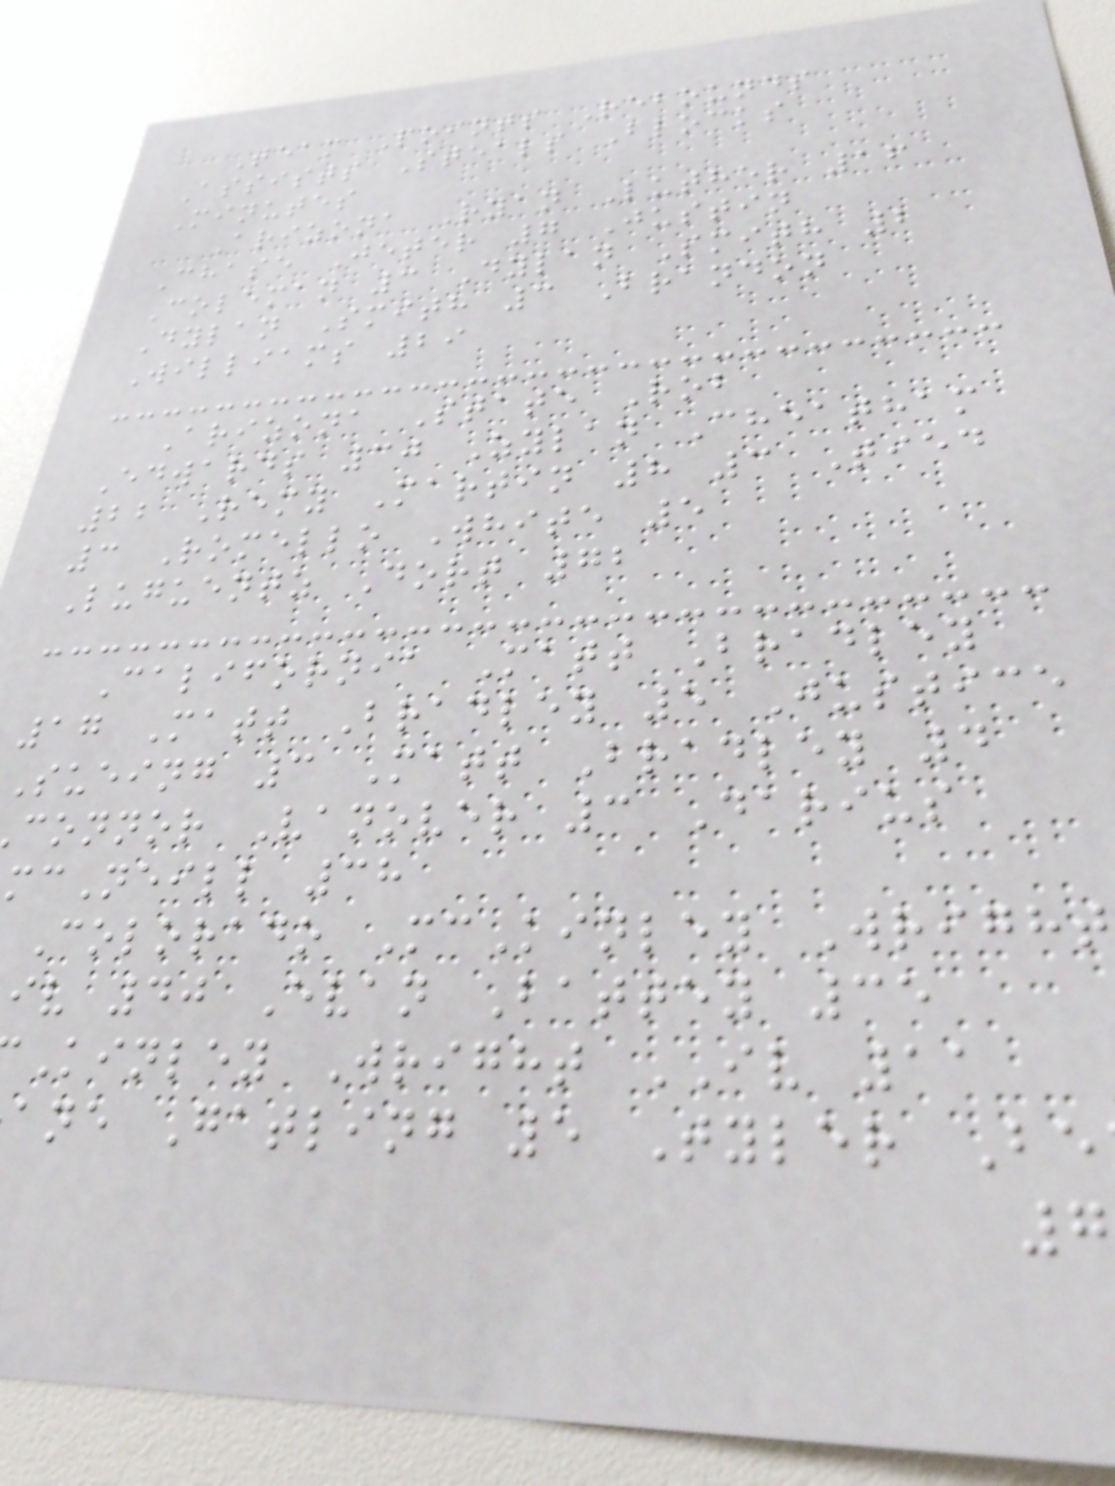Team Points Rebounds
Assists Steals Blocks
Minutes
Arizona Ryan Luther 16
Chase Jeter 7 Justin
Coleman 3 Dylan Smith 2
Dylan Smith 3 Brandon
Williams 29
Arizona State Rob
Edwards 30 Zylan Cheatham
22 Remy Martin 8 3 Tied
3 Romello White 5
Luguentz Dort 72
California Matt Bradley
17 Matt Bradley 5 Justice
Sueing 3 Matt Bradley 4
connor Vanover 3 Darius
cNeill 38
Colorado McKinley Wright
iv 40 Evan Battey 35
Kinley Wright IV 11
ane Gatling 5 Tyler Be
